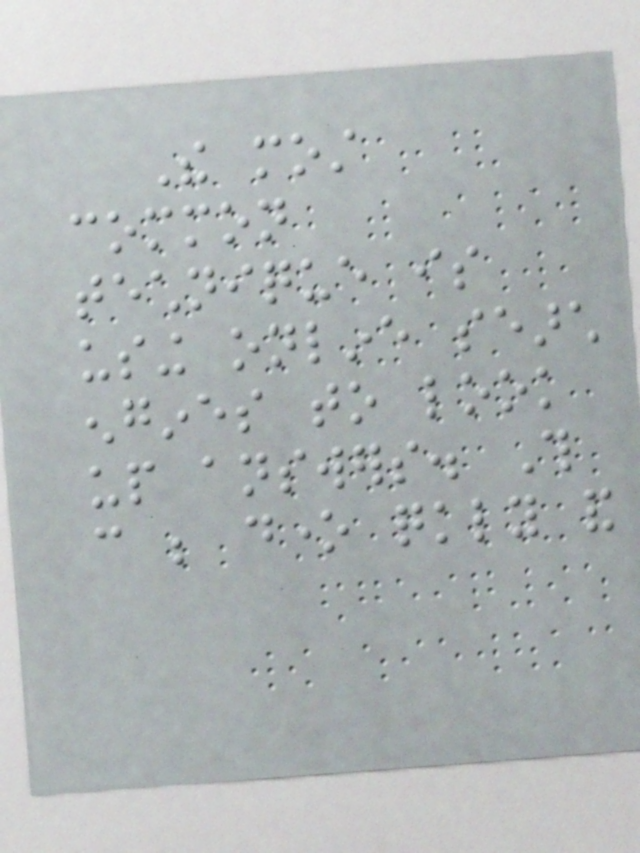The most
common
technique is
using online search
engines to look
up answers. This
can be done quickly and
